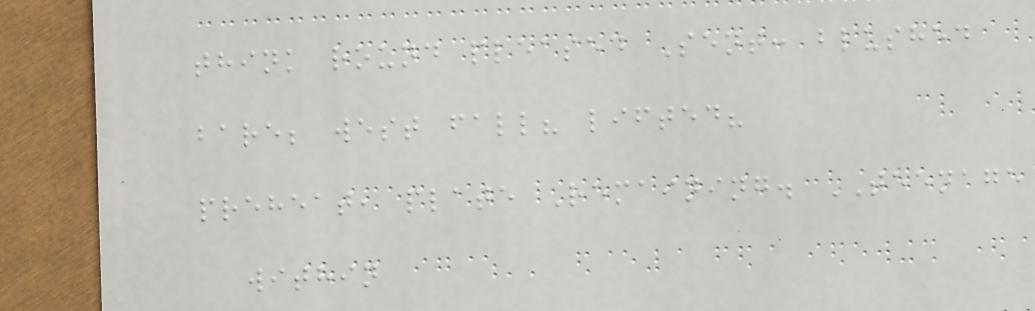think round pleased Sent: blushed
bare; west fall? lifted?
preheat, plate Remaining. TEENAGE
within
